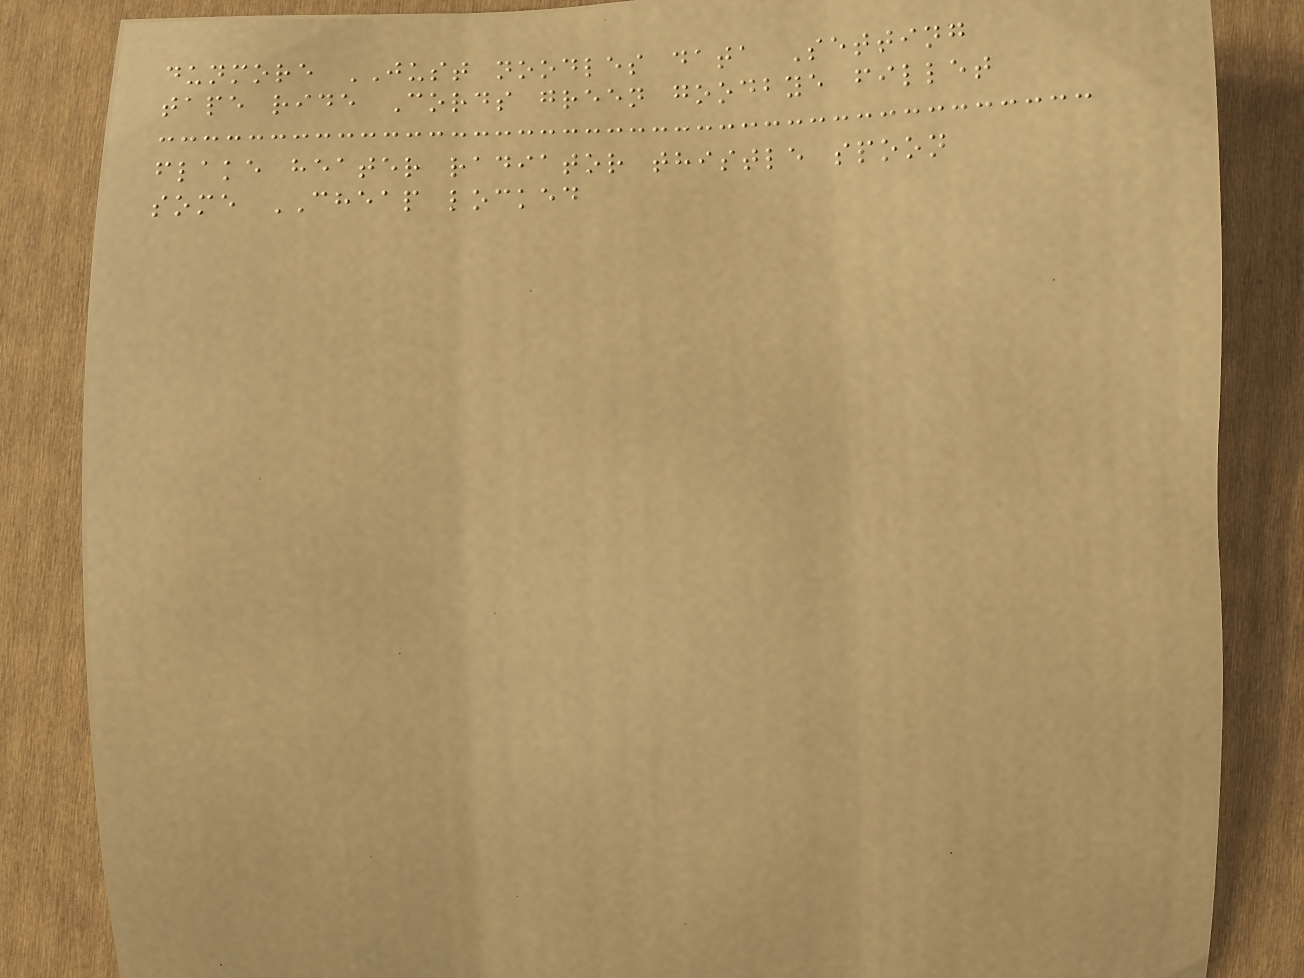dunmore JUST noodles data Setting
tape ride Cords green goodbye fillet
flake heater radiator thistle spoon
some CHEAP locked
